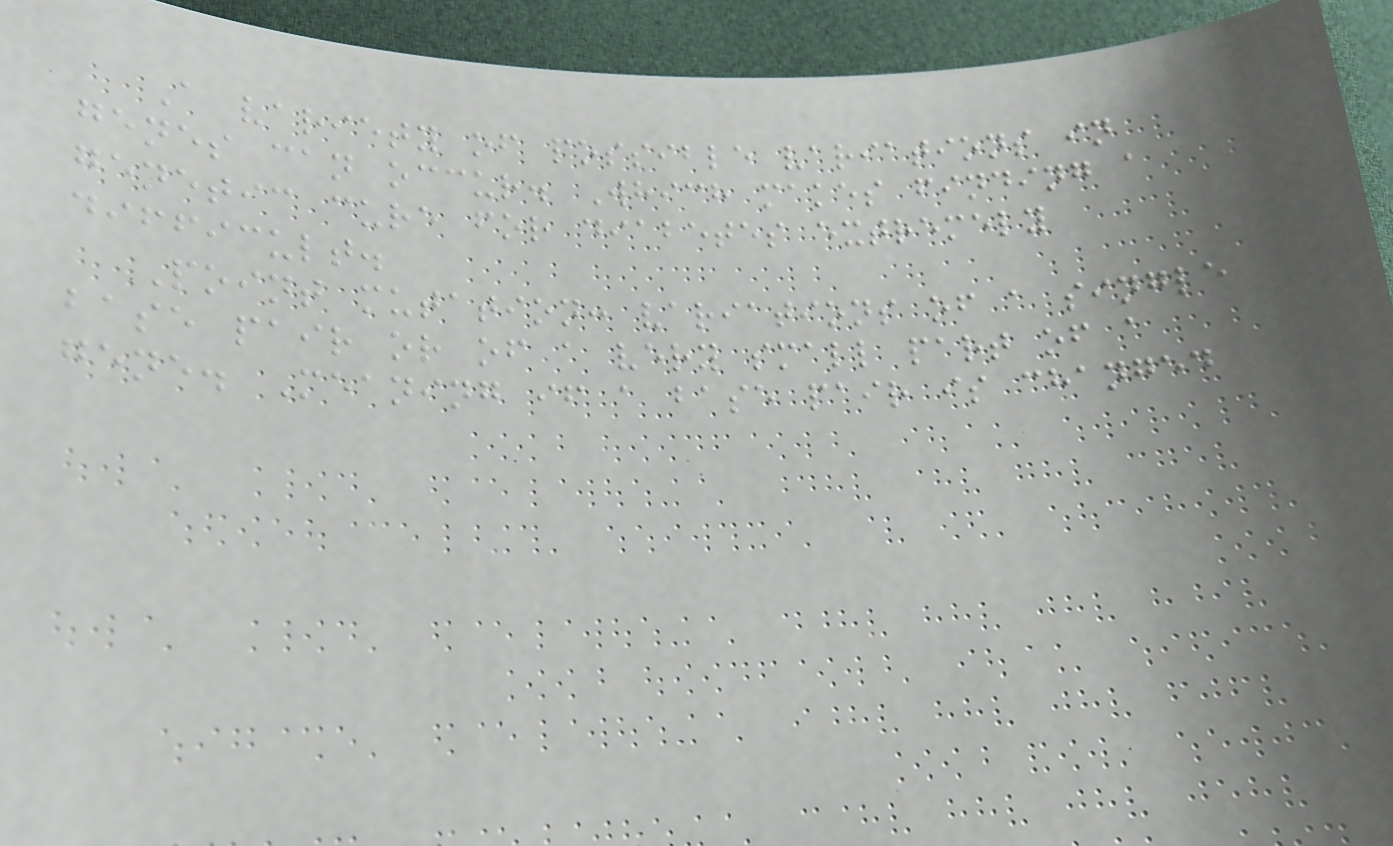A variety of possible variations in
genes can occur. Which makes finding a
genetic cure for diabetes extremely
difficult.
Point mutation: variations of a single
base pair or of a very small part of a
gene. Meaning if a base pair is changed
